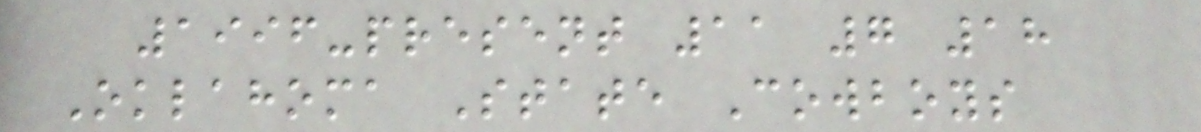1996-present 11 7 18
Oklahoma State Cowboys
